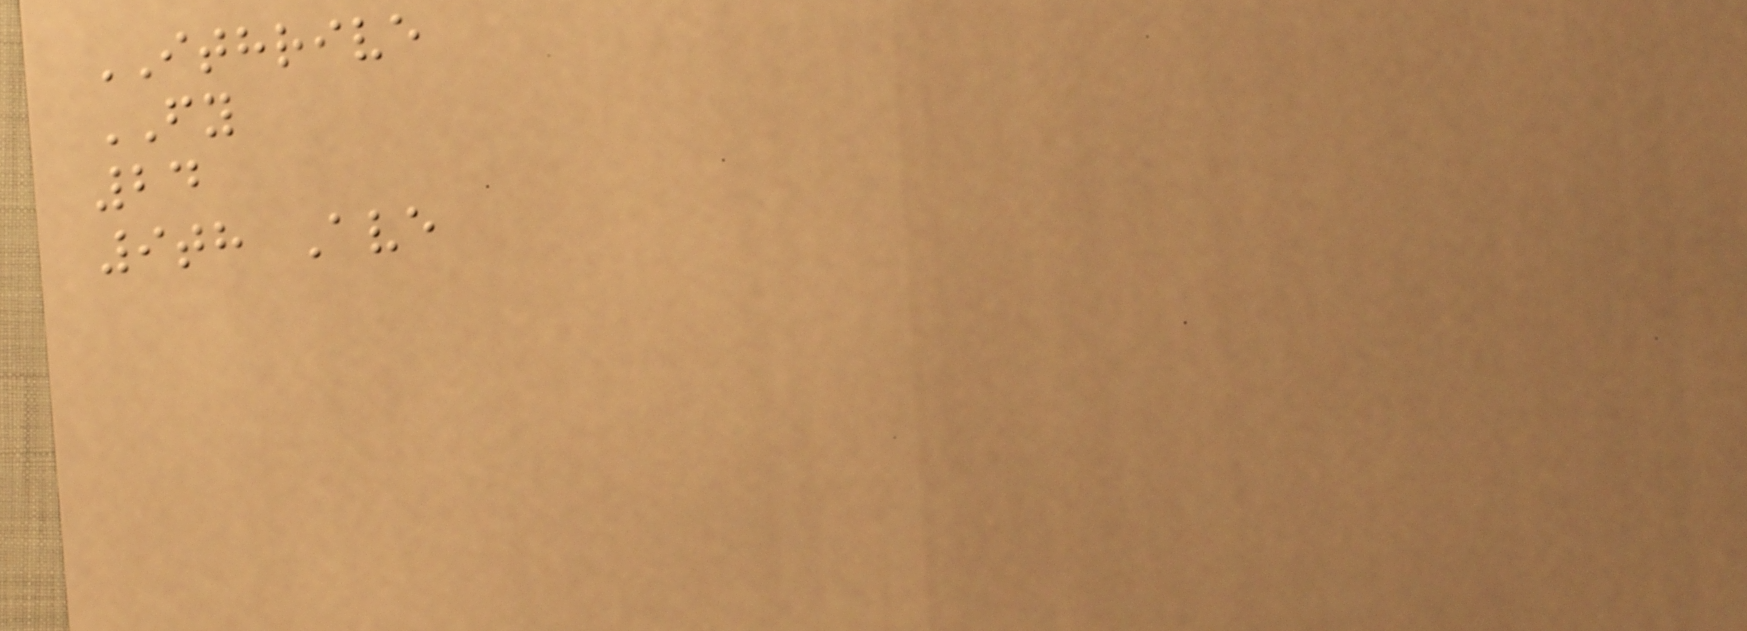ITHRIVE
FY
24
9th Ave
